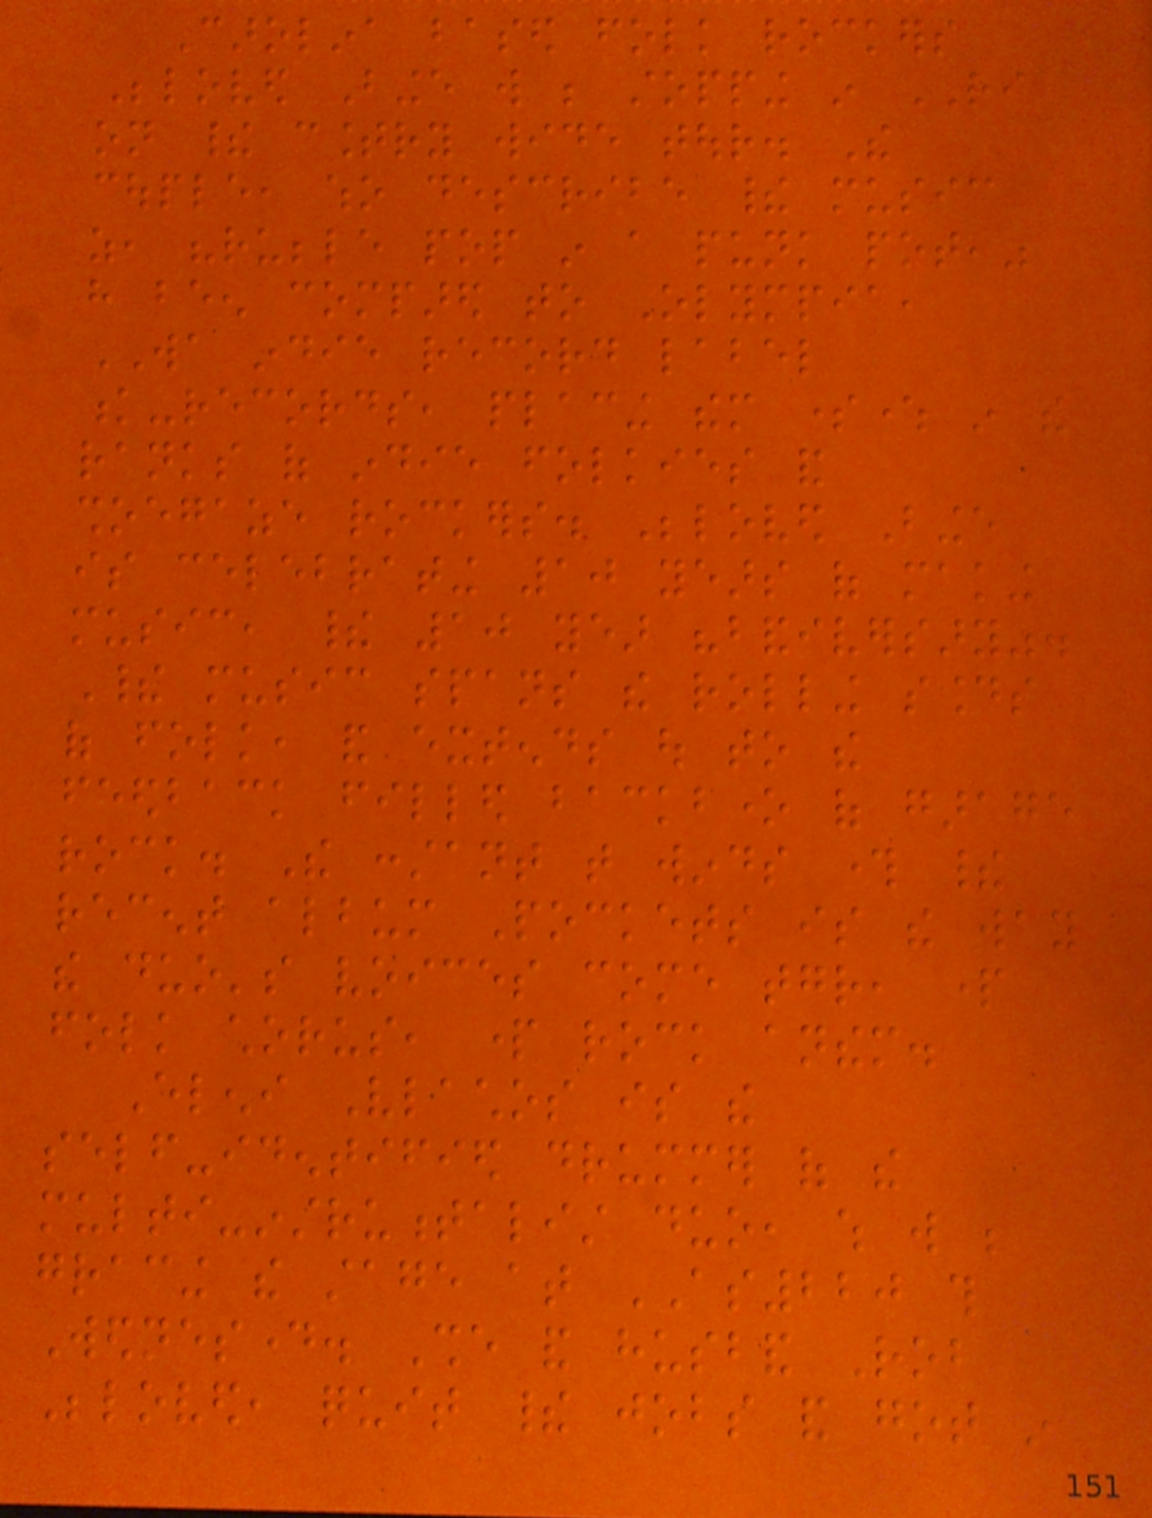Carolina based folk rockers
Beloved Binge will be stopping in RI
on their country wide tour. The
couple, who describe their music
as, "rubble pop in a punk pot,"
have been compared to Olympia,
WA indie record label
k-records, placing them somewhere in the
ranks of indie folkies and
shoegaze rockers. Beloved Binge
is celebrating 10 years of making
music, their 10 year "bandiversary".
Their music spans the rolling sounds
of folk, and extends out to the
feedback filled backbone of garage
rock. The constant that winds through their
recent album Pockets is the way
the duo's voices come together, part
folk chorus, part rock anthem.
Eleni Vlachos is the
self-identified drummer of the
multi-instrumentalist duo, which will be
gracing the stage at AS220 this
Wednesday. She and husband Rob
Beloved, quit their jobs and got in
